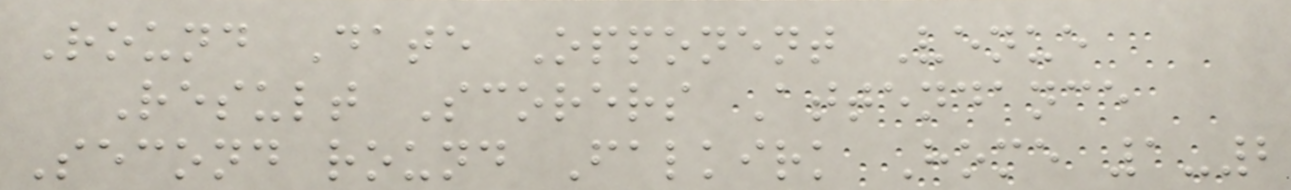Round Date Opponent Venue
Result Scorers Attendance
Second round Falkirk Home 1-2
